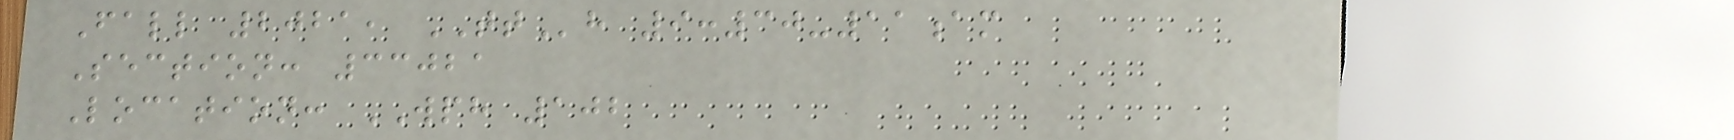Fall 2021, TTh 9:30-11am
Section: 33021
Location: WPH 102
